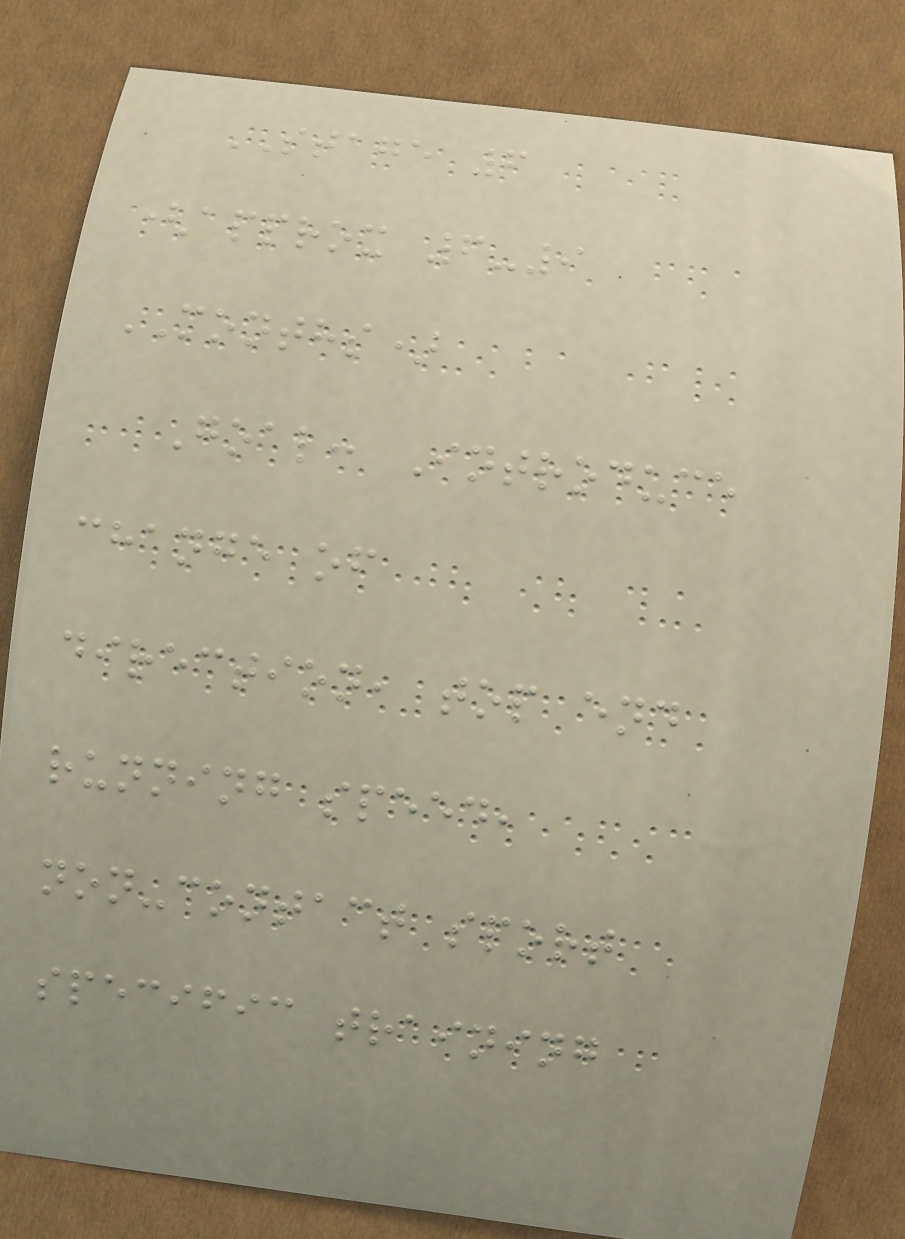STAGE 6
(approx 6-9
MONTHS)
Goal: Introduce
change of
direction, top end
running speed,
non-contact sport
specific training
